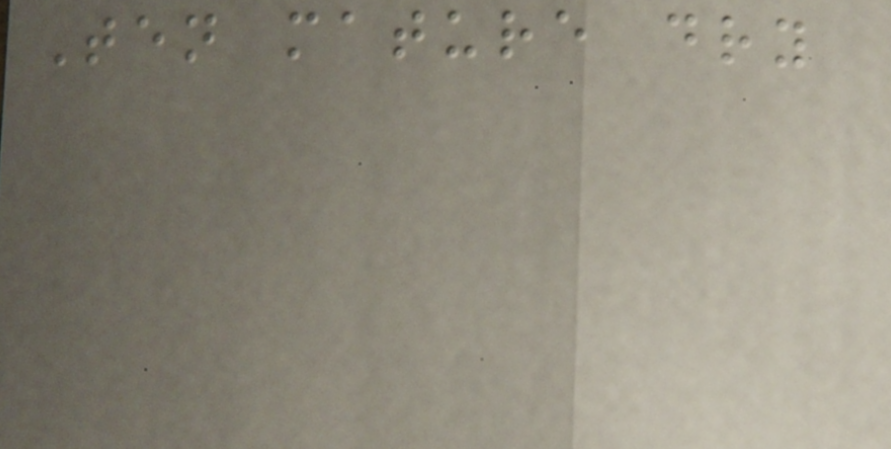Ten mature dry
